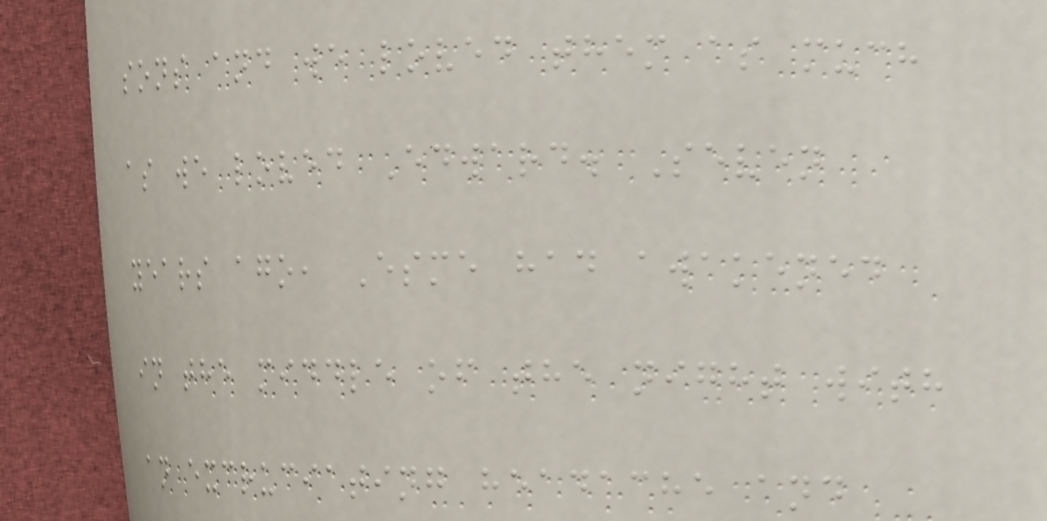sons and we loved them as much
as we loved Edward. Seven
years ago, Esme had awakened
in the middle of the night with
an excruciating headache and
